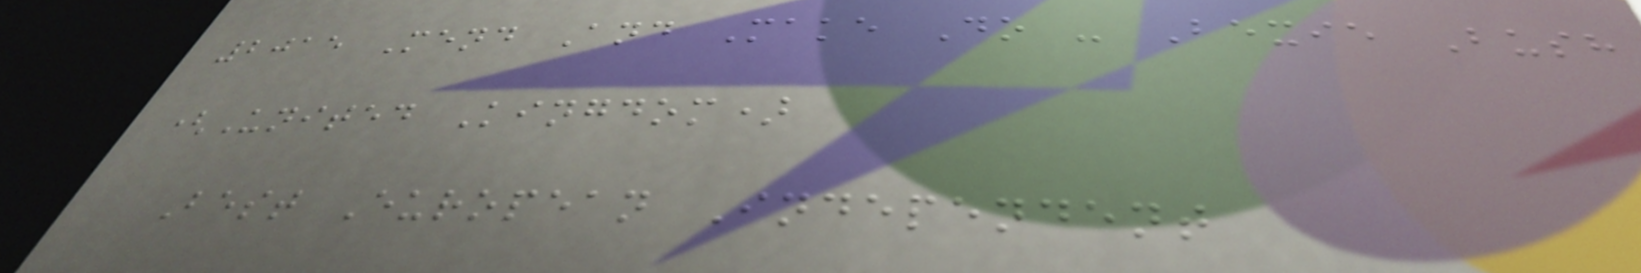2015 Mend And Make Do - Bexie Bush
(United Kingdom)
Best European Independent
